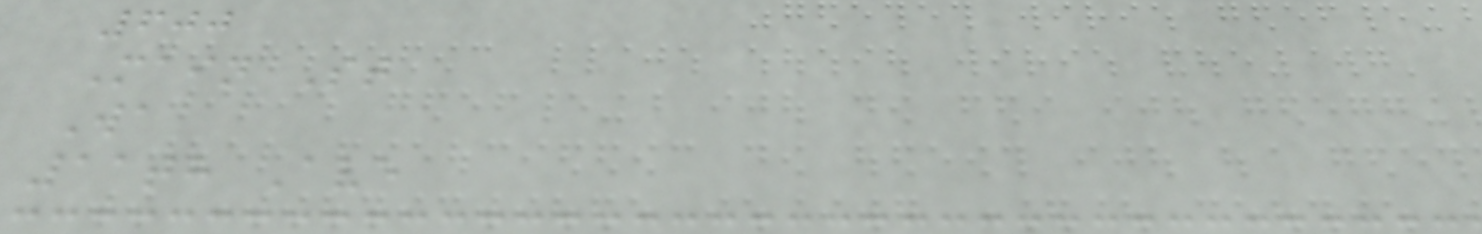600
Main St
Wa
11th Ave
